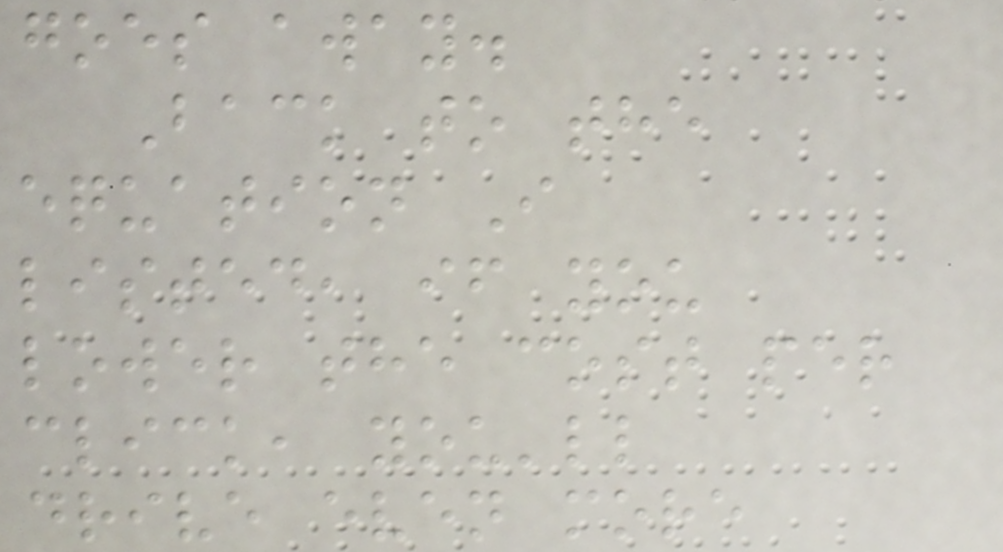goes away.
Back to the
equation I
listed, if you
lower the cost per
click, you'll
drive even more
